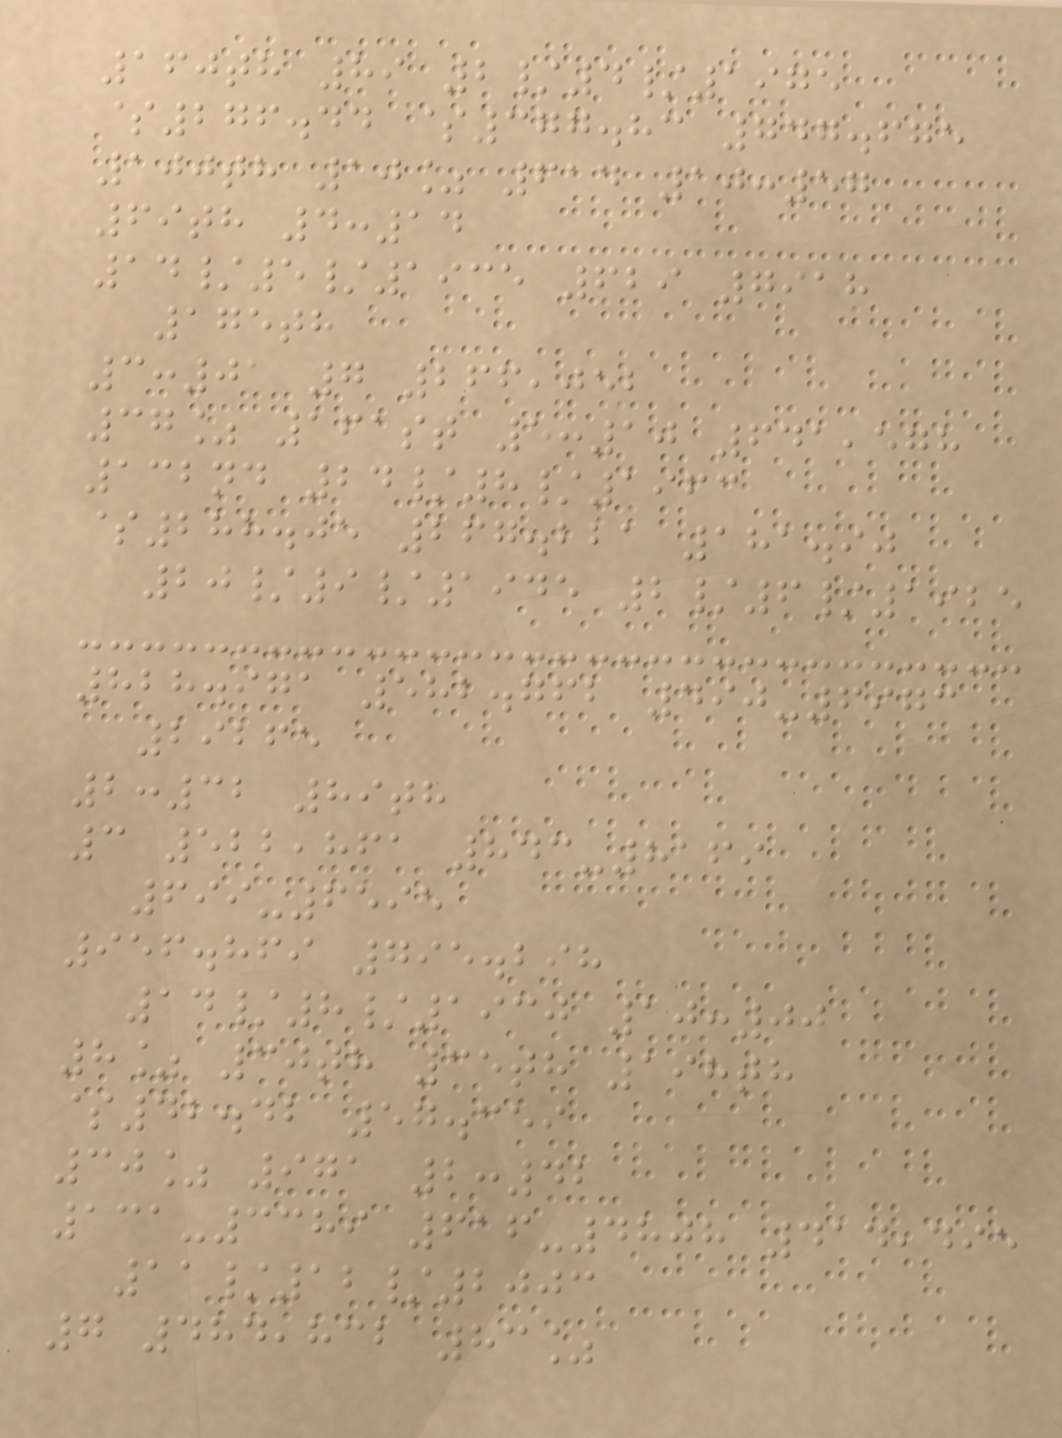160th 89 2/4/1975
$276.44 $377.83 747.675
100th 10% 614 10:57
69th 4:14
14/5/1935 629 7918
175th
3:01 7 266,052
37% 161st 5:10 641,578
132nd 24/8/1963
$288.05 267.221 181.90
20/9/1945 2/6/1925
828.971 582.762 490-6973
29265
2:32 89th
3 522,861 843-8169
699-6595
956.869 795.298
14/8/1930 10:00
8% 30th 35th 198th
$42.42 57.359
30% 971 2:42
131-3389 616-4808 414,495
11/12/2003
7 484,832 83%
